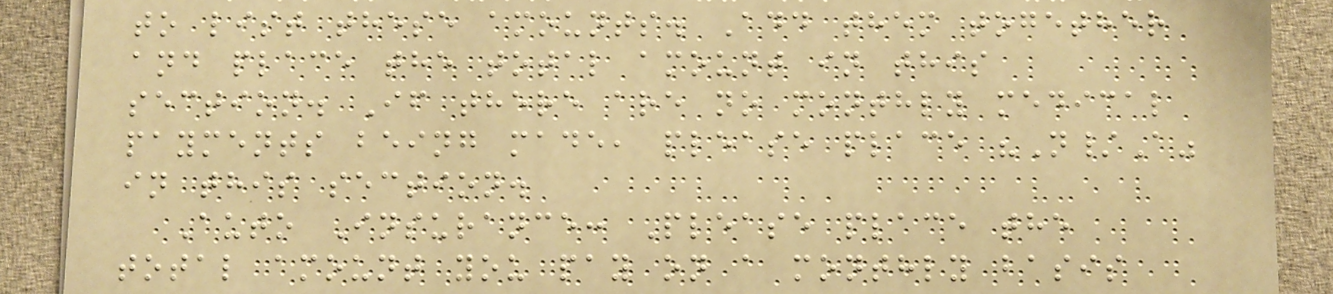to list these amounts. Add them together
and place the total amount in this
section. If there are no monthly medical
payments being made, please place "N/A"
in this section.
Auto Insurance: Please place the
total amount you pay on a monthly basis
